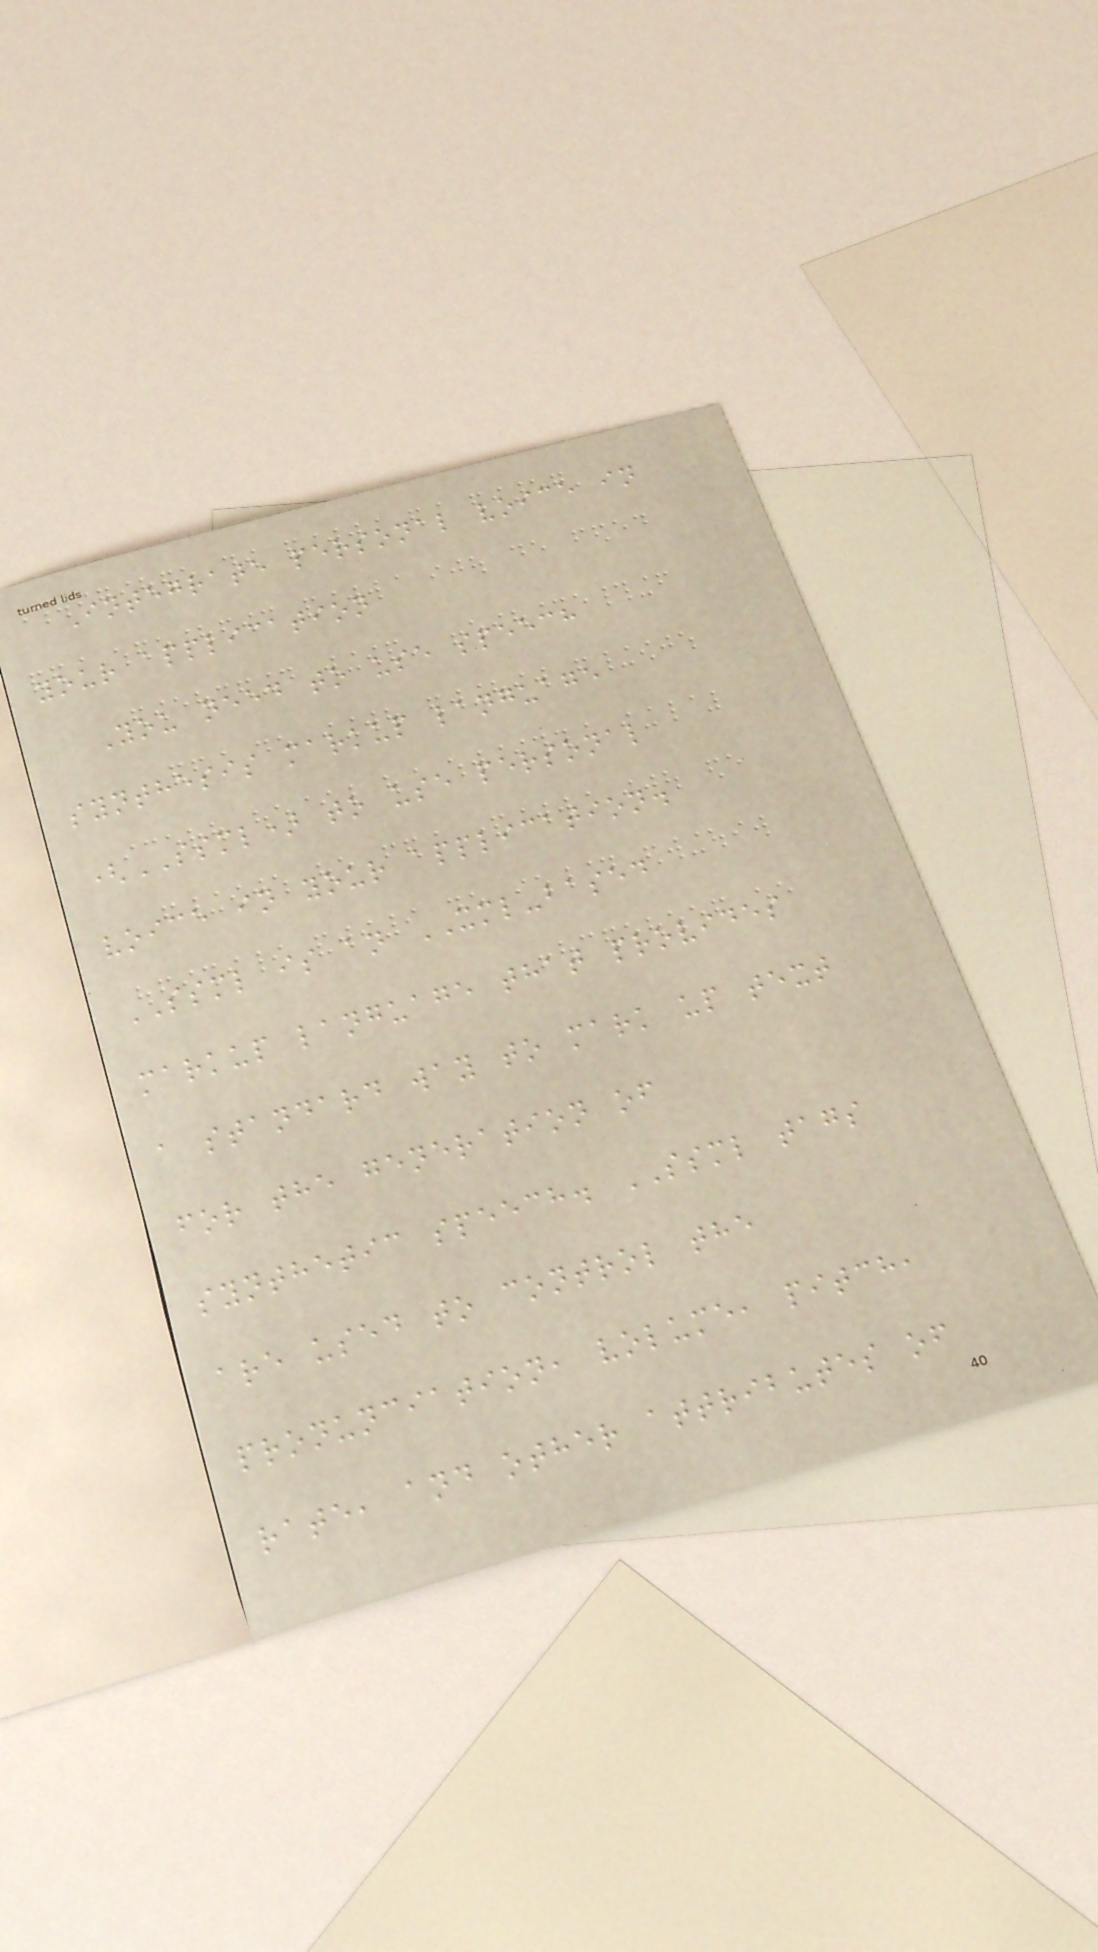Integrate personal voice in
your application
You need to use speech
synthesis markup language
(SSML) to use personal
voice in your application.
SSML is an XML-based
markup language that provides
a standard way to mark up text
for the generation of
synthetic speech. SSML tags
are used to control the
pronunciation, volume, pitch,
rate, and other attributes of
